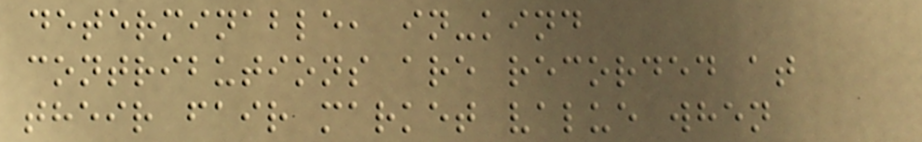determinable, in-kind
contributions are recorded at
their fair market value when
